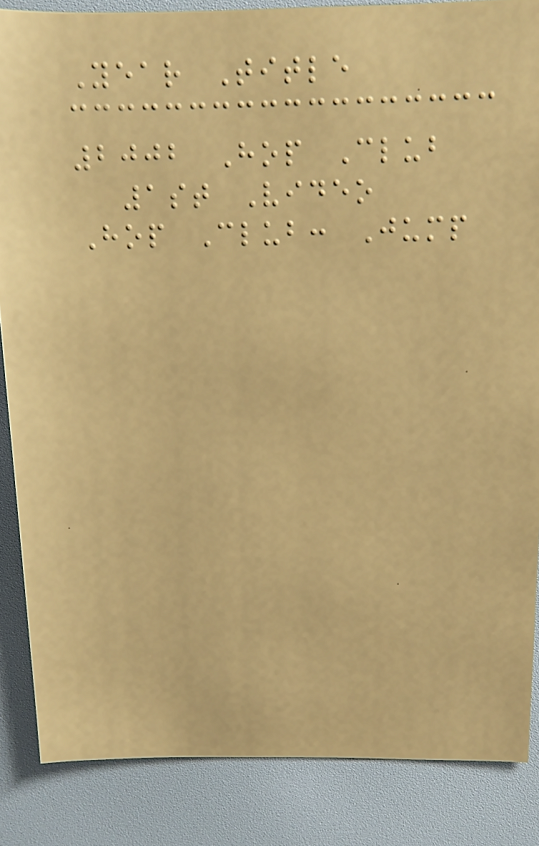Year Title
2002 Hop Club
1st Video
Hop Club: Jump
